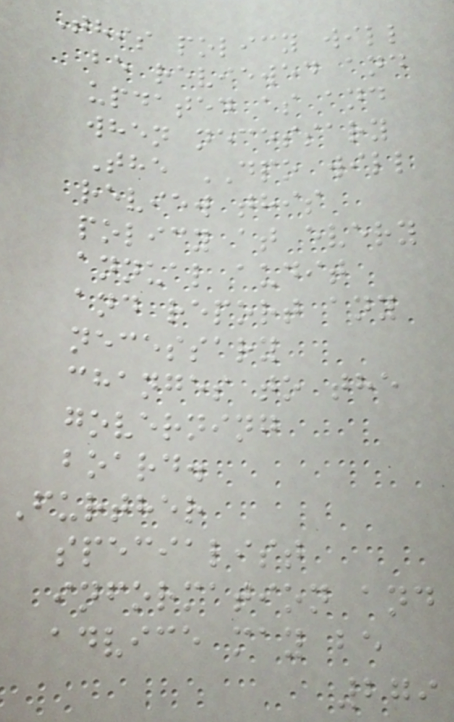This policy will
be reviewed and
updated as and
when necessary
The DPO will
review this
policy at every
annual audit
and report any
necessary
changes to the
governing
board.
Further
specialist
information and
advice may be
279
